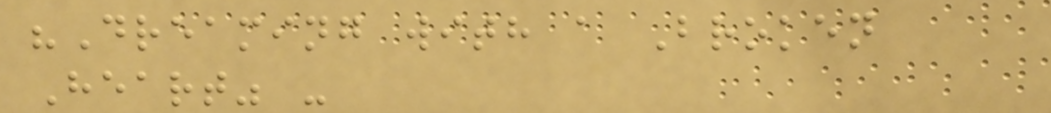"Dreaming with a Broken
Heart" -
